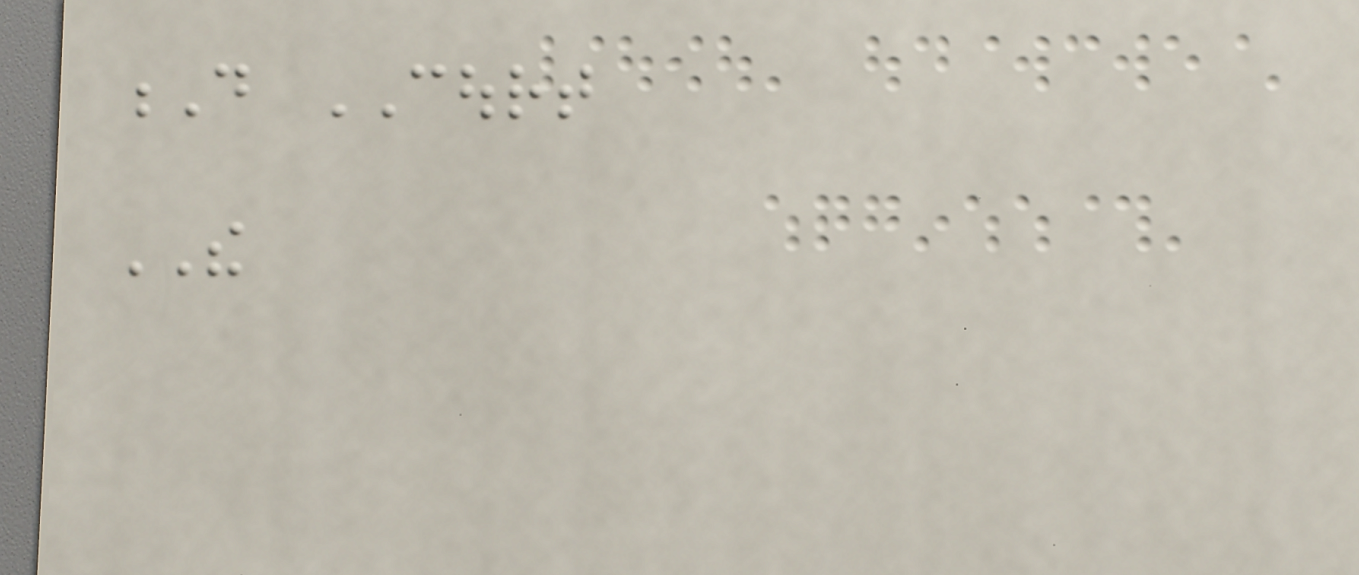D COURT
THE
